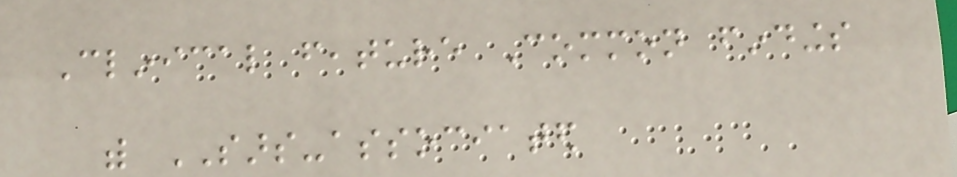Clinical feature Common findings
with SARS-associated
